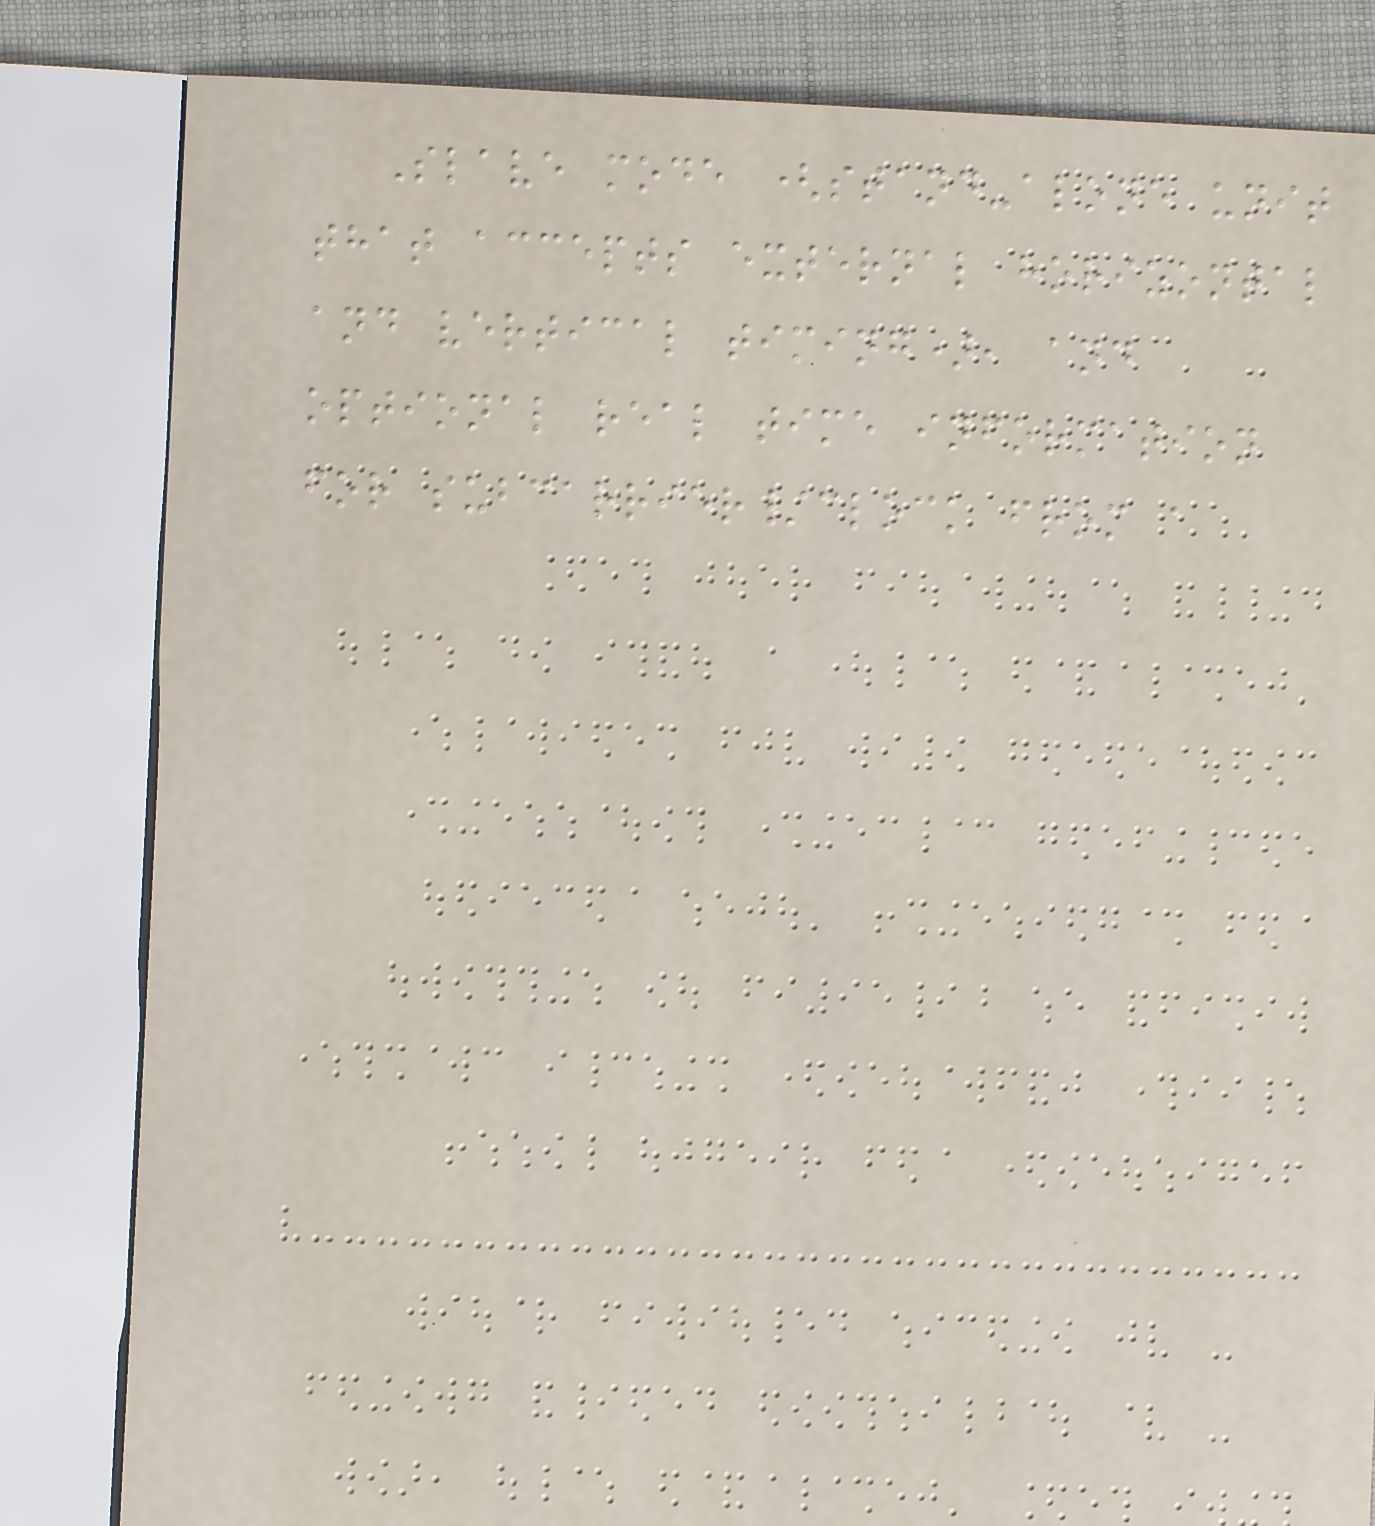Slave mode (stand-alone unit
that accepts external horizontal
and vertical timing), and
optional real time information
for subcarrier/clock from a
